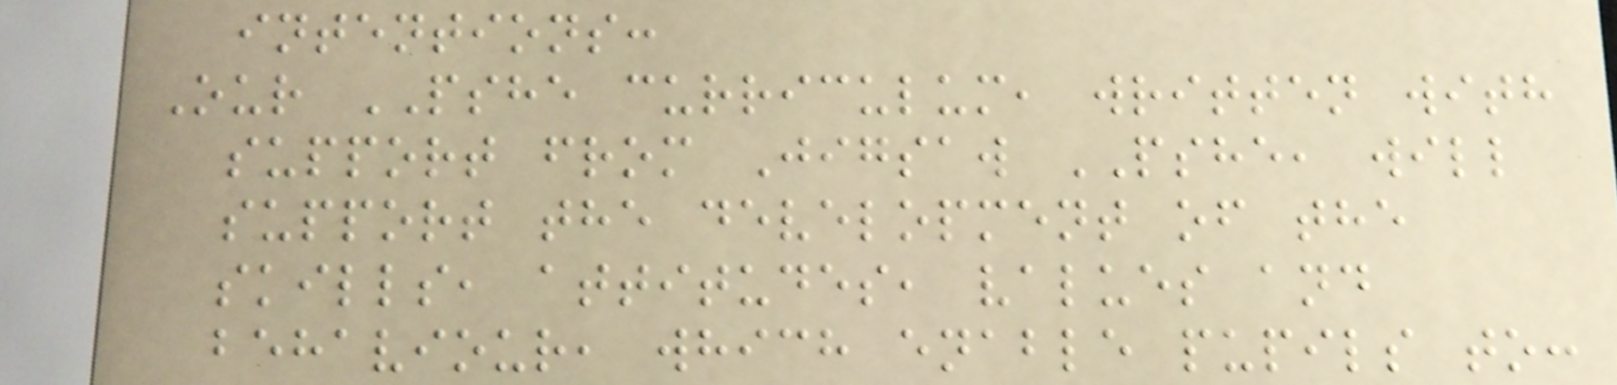intentions:
Our PSHE curriculum, written with
support from Jigsaw PSHE, will
support the development of the
skills, attitudes, values and
behaviour, which enable pupils to:
